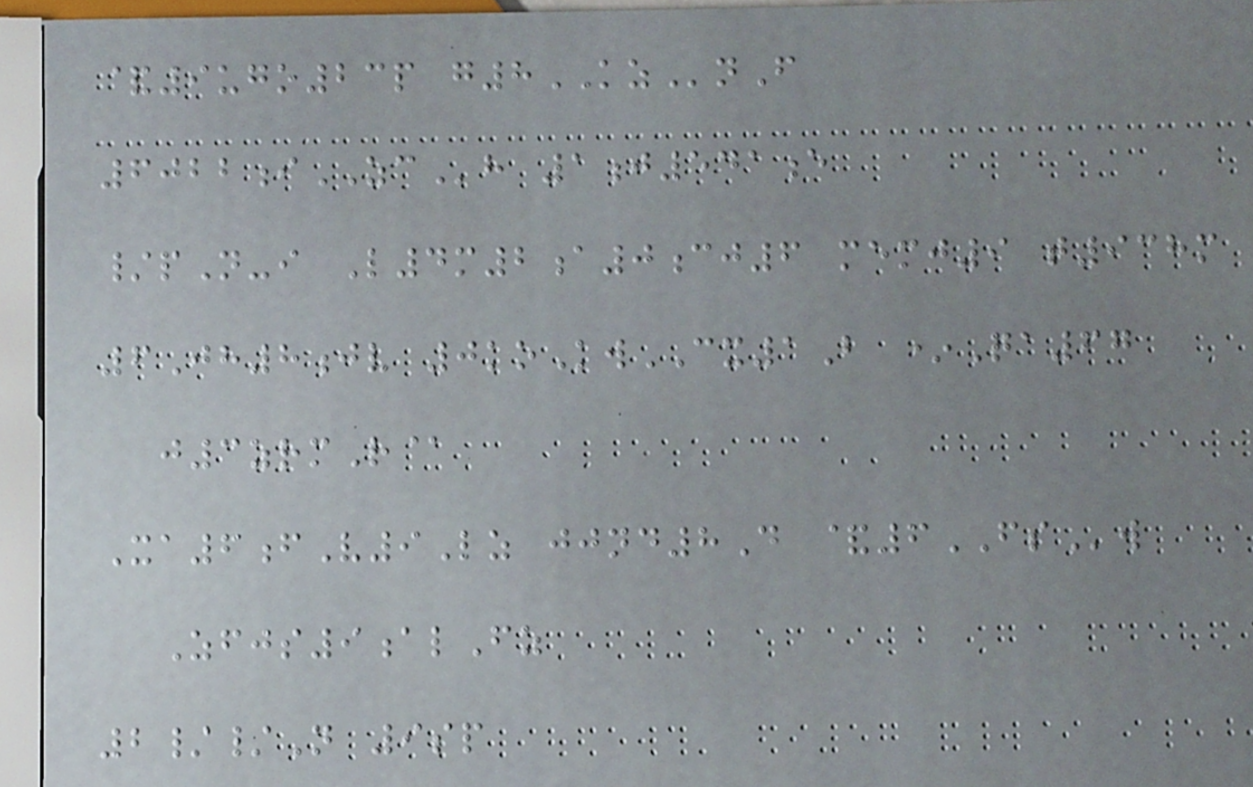&9ugo23p g8KZnF
6022iZCh 1j541e
/pN-i L4m2a0cj6 memj9 t938m
6Jh8jv 0koKwCX1B *Qa67
j3zrmR@
Xa6fV9Lz jjnd8D &6FSw
Zfjs9alFz
2//N 9sp
